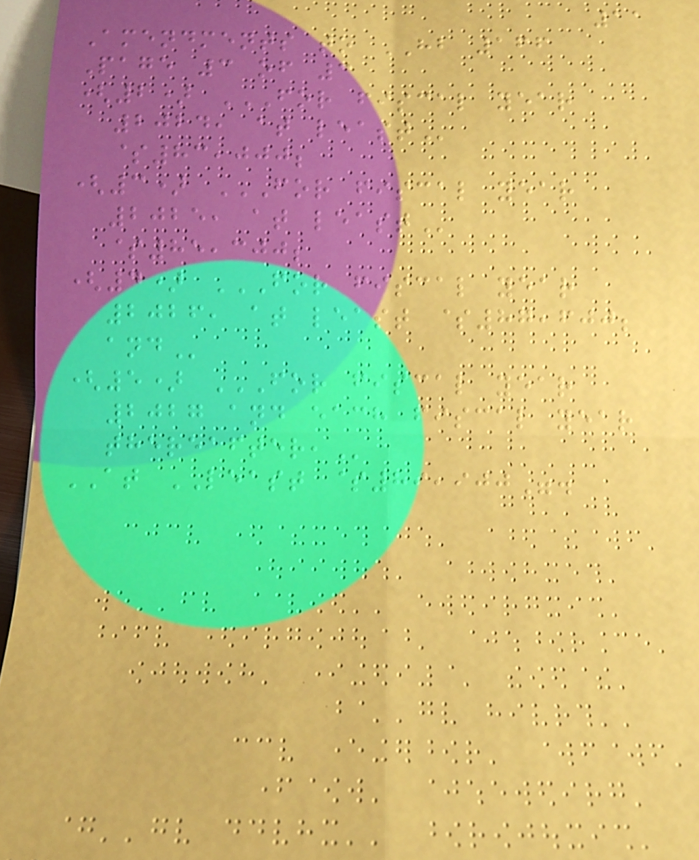11
Amendments to HB 166
Page 3 of 3
(2) FOR FISCAL YEAR
2024, AT LEAST
$83,000;
(3) FOR FISCAL YEAR
2025, AT LEAST
$85,300;
(4) FOR FISCAL YEAR
2026, AT LEAST $87,600;
AND
(5) FOR FISCAL YEAR
2027 AND EACH FISCAL YEAR
THEREAFTER,
AT LEAST $89,900".
